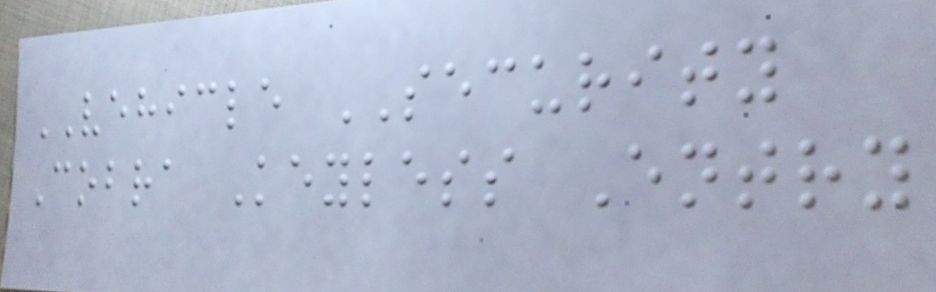VEHICLE SECURITY
Cobra Keyless Entry
